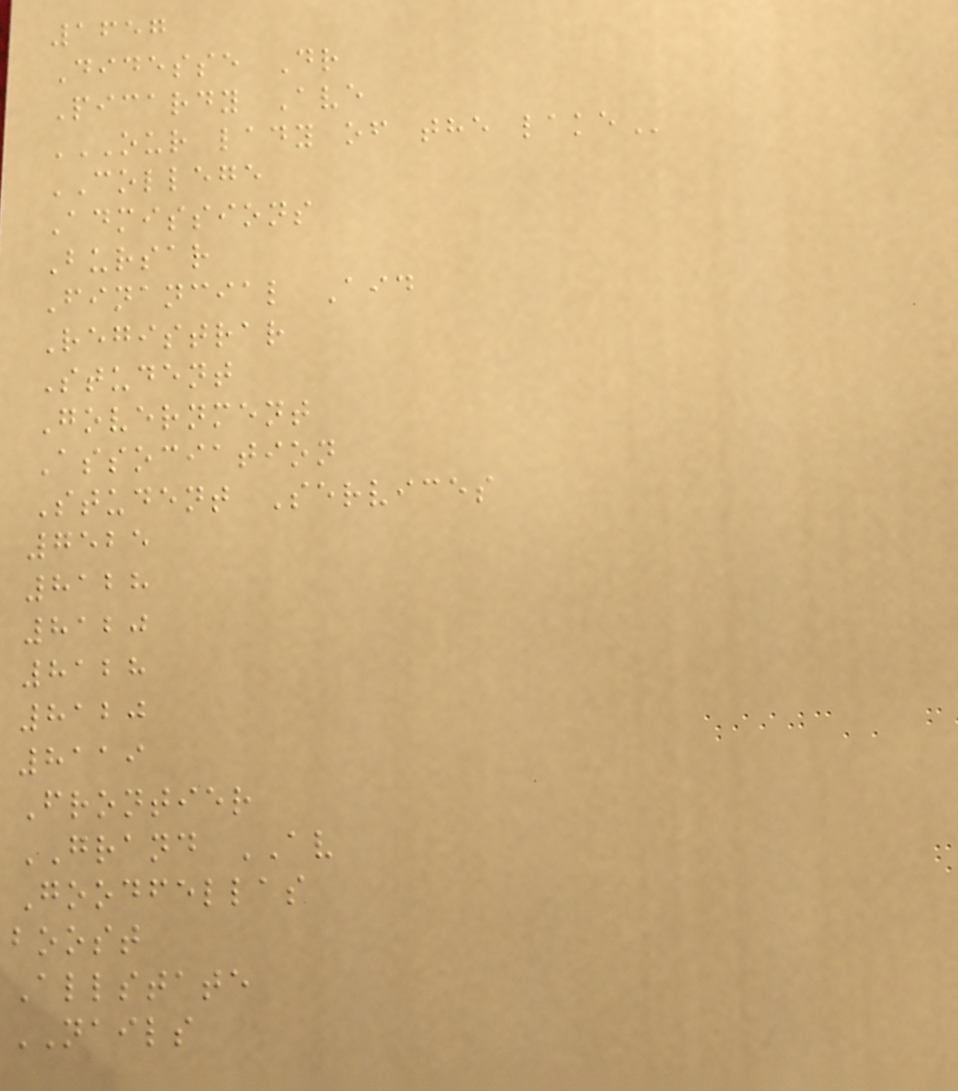1657
Didesse Dr
Picardy Ave
OUR LADY OF THE LAKE
COLLEGE
Admissions
Bursar
Financial Aid
Registrar
Student
Government
Association
Student Services
7525
8128
8120
8128
8120
8119
Frontier
GRAND AV
Goodfellas
boost
Allstate
NAILS
